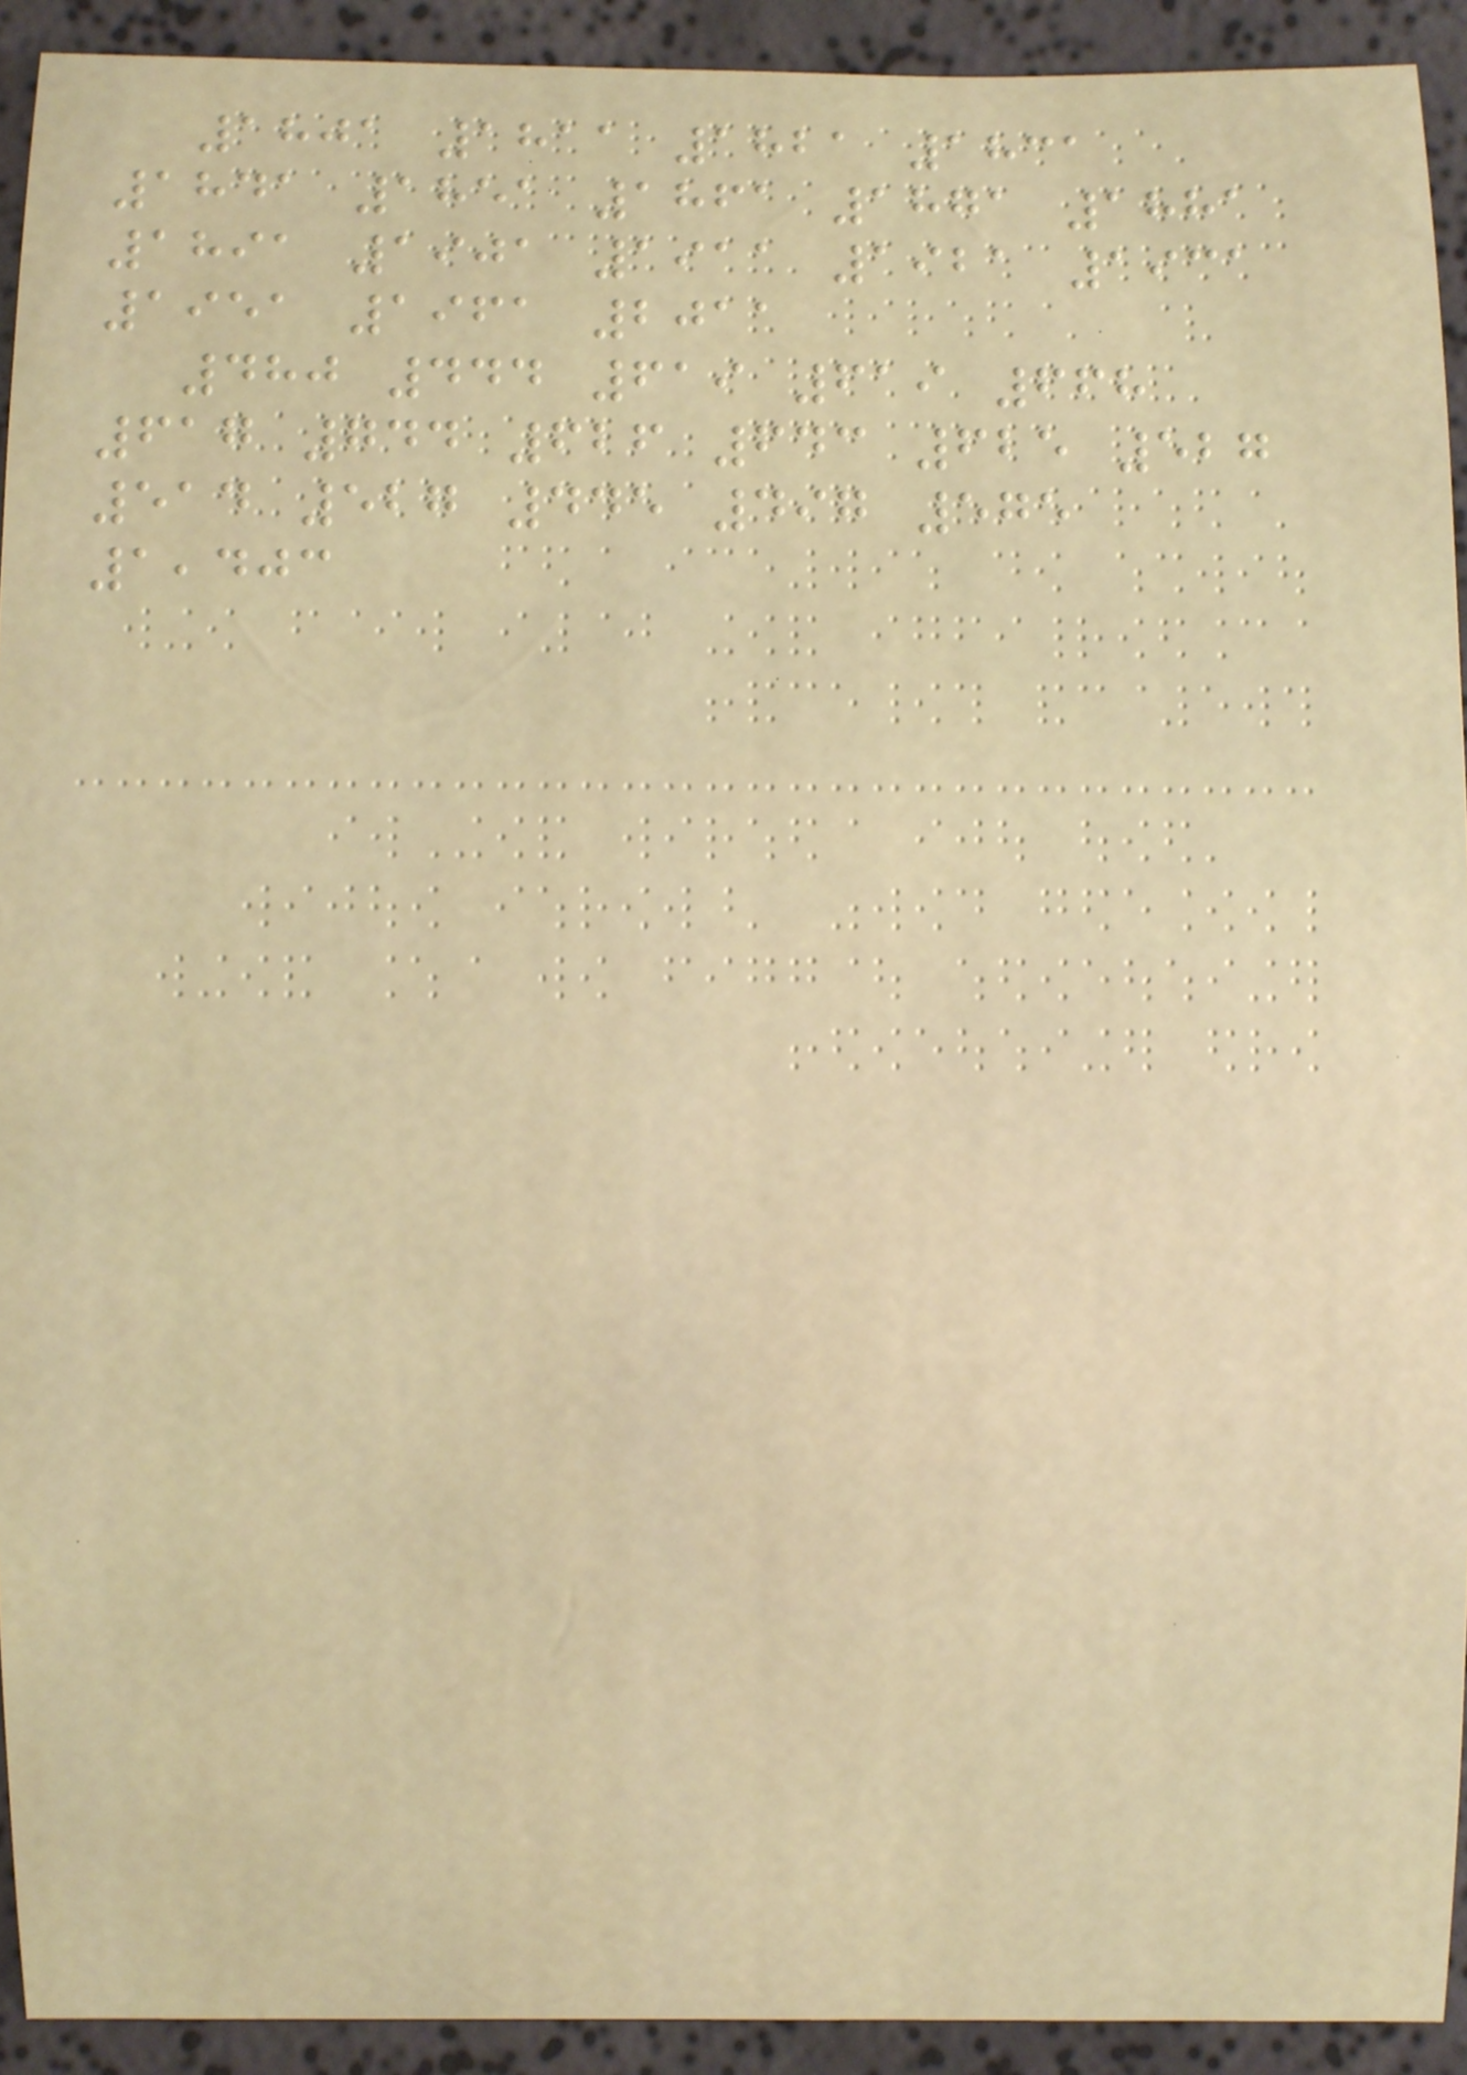1801 1811 1821 1831
1841 1851 1861 1871 1881
1891 1901 1911 1921 1931
1951 1961 2011
480 444 619 619 668
617 744 626 643 625 527
514 527 445 497 575
1,403
